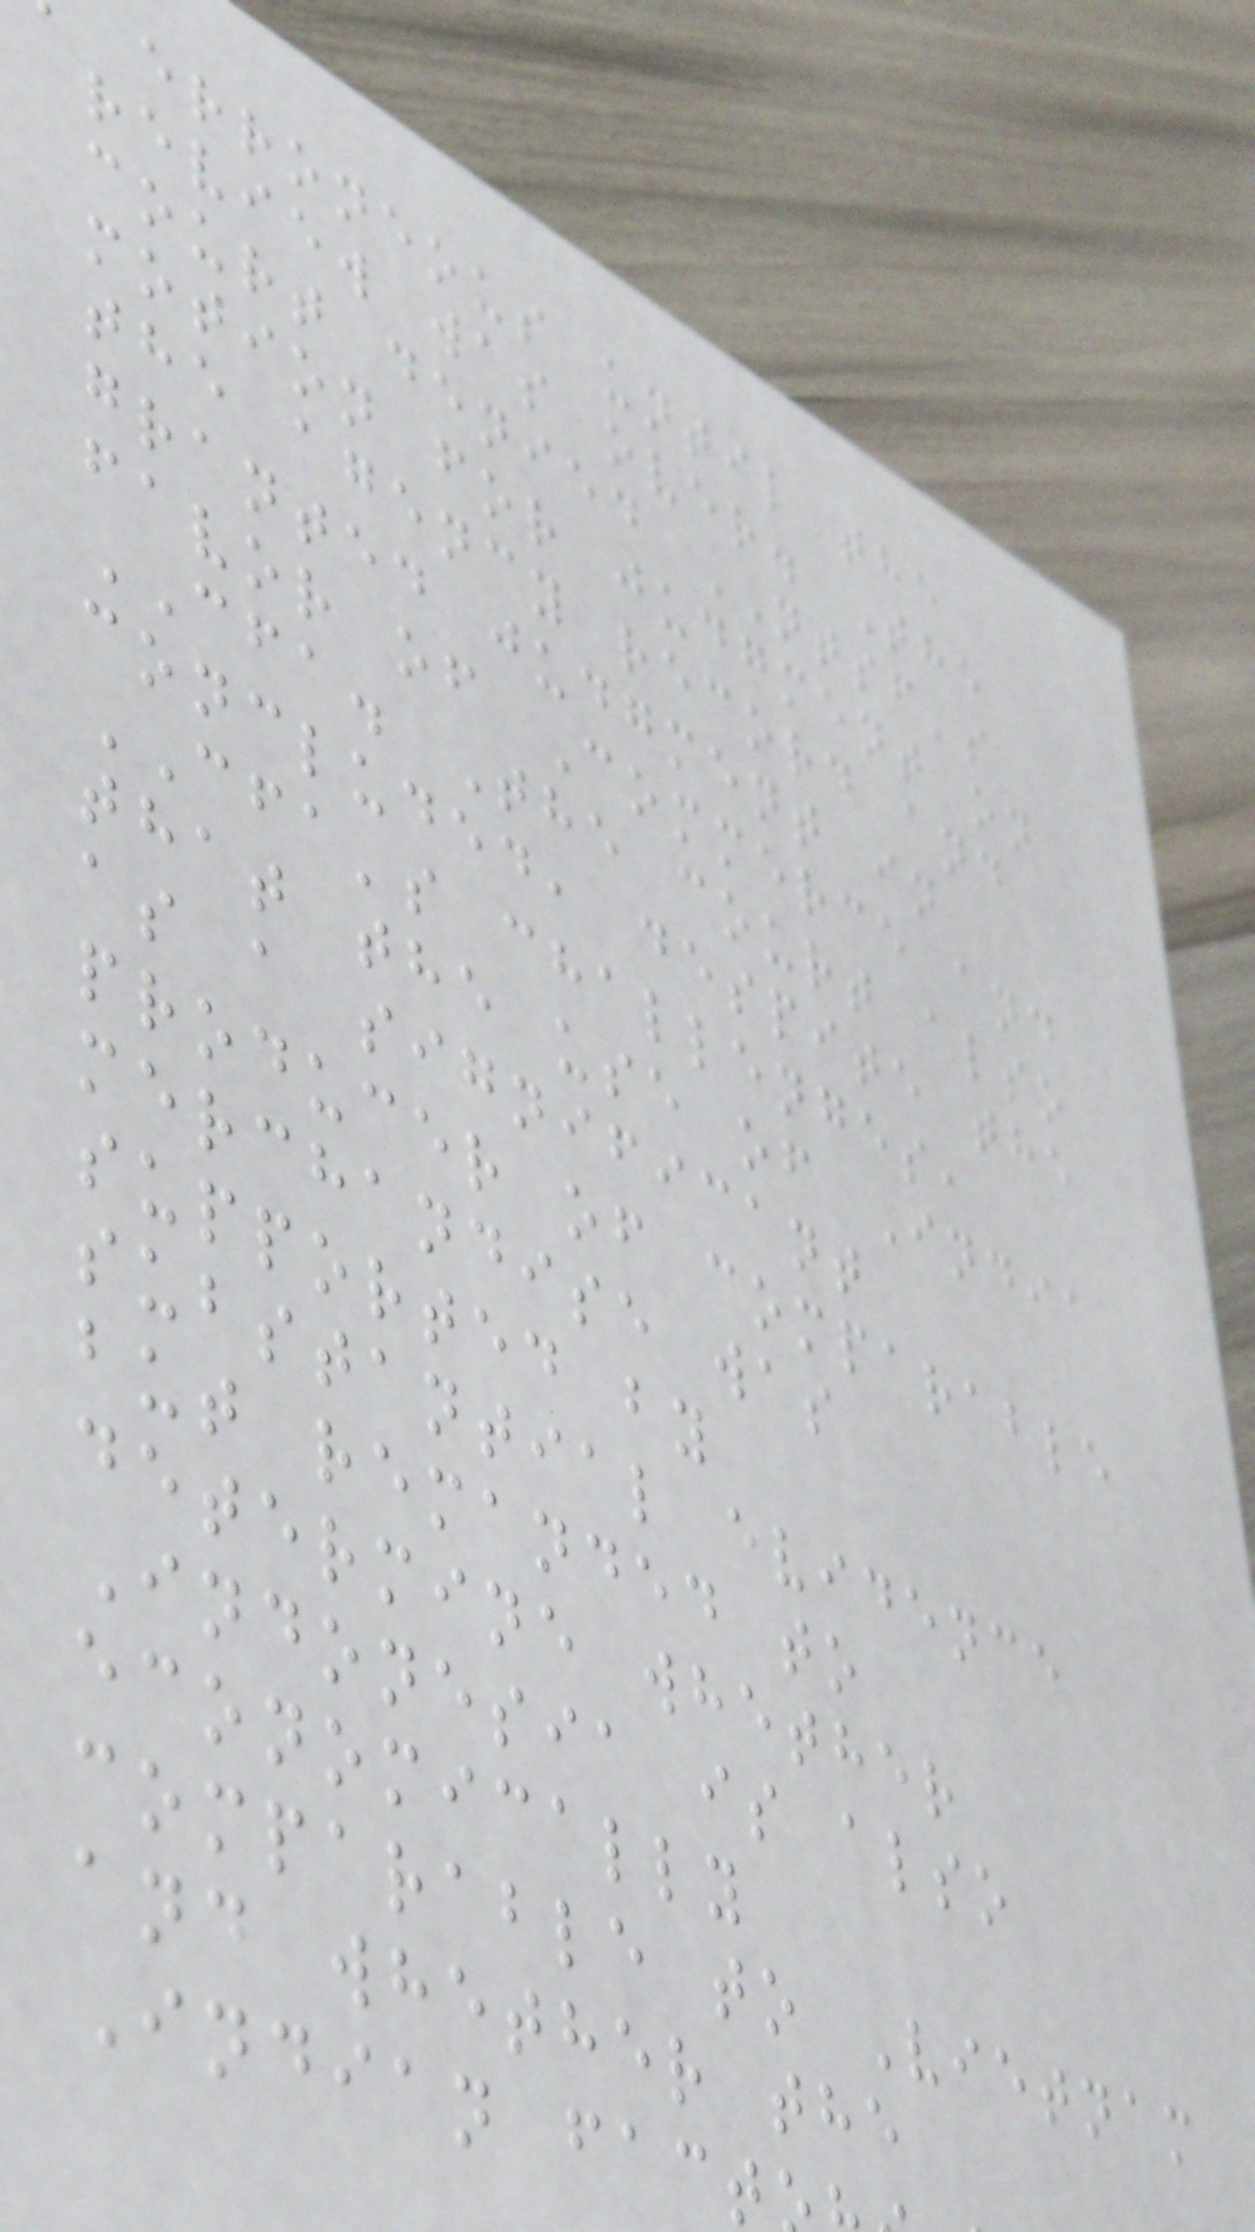erroneous until the
review was over. The
court denied NTSF's
motion for judgment on
the agency record and
granted judgment in
favor of Commerce and
CFA. The court also
concluded, despite the
CFA's challenges,
that the use of India
as a significant
producer of comparable
merchandise was
supported by
substantial evidence
but remanded to
determine whether
Indonesia is also
economically
comparable to Vietnam
and whether the
Indian fact
